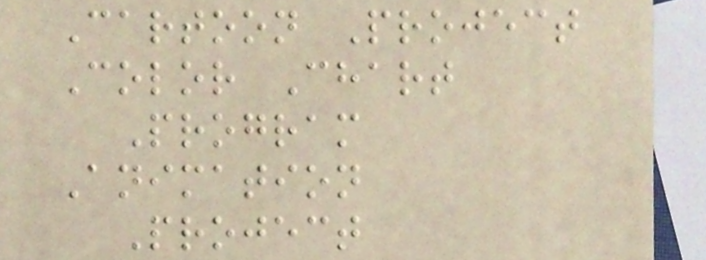Cartoon Project
Color Chart
Program
Animation
Project
